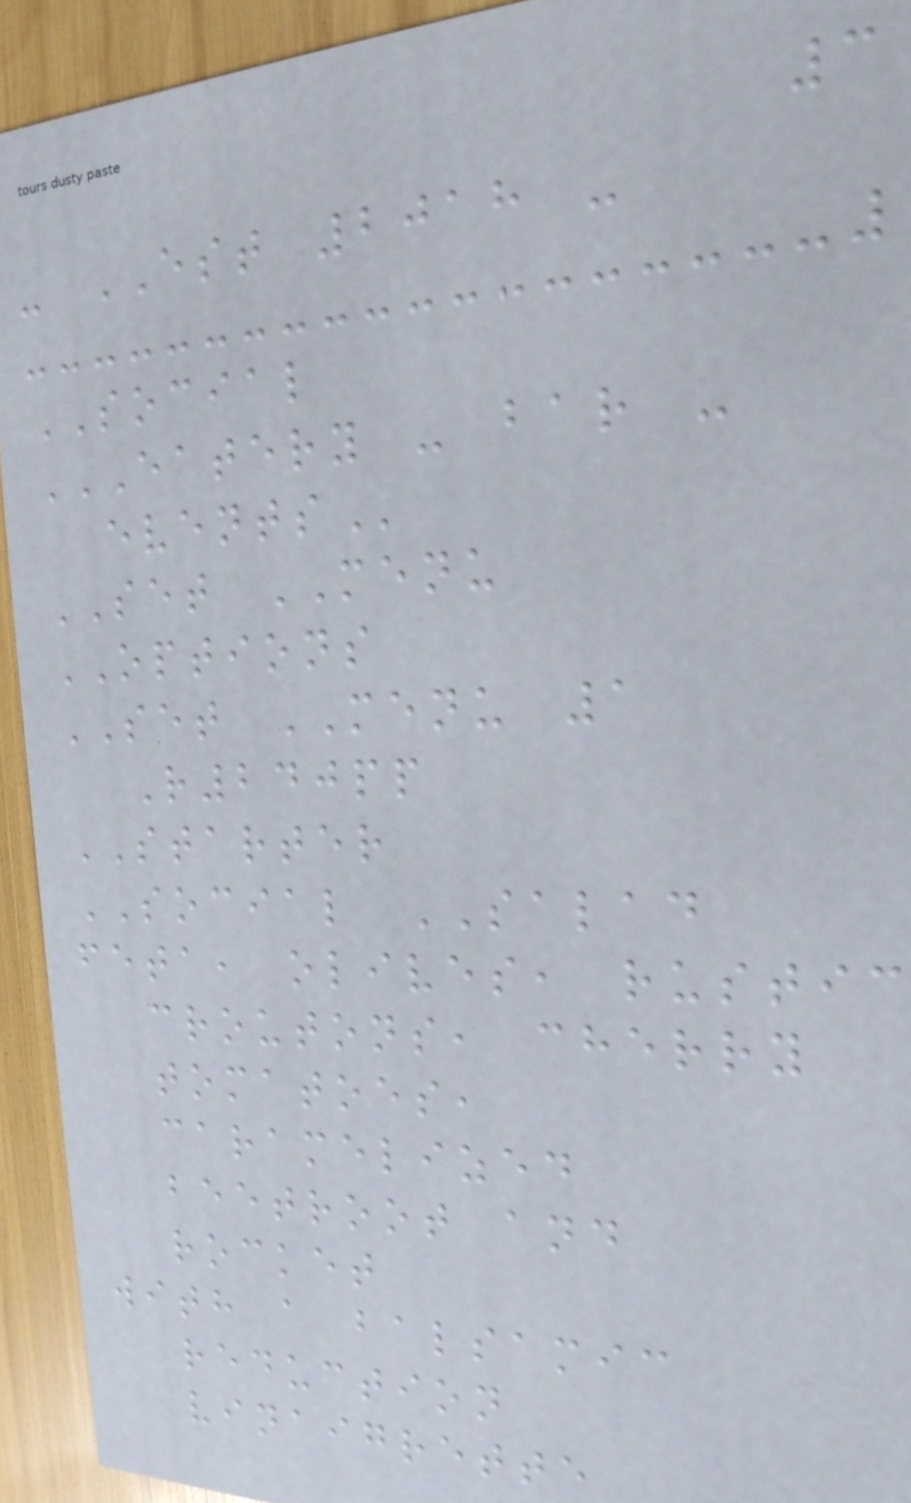3
- EST 2018 -
SOCIAL
EATERY - BAR -
EVENTS
SET MENU
OPTIONS
SET MENU 1
R240pp
STARTER
SOCIAL SALAD
feta, olives, rustic
croutons, cherry
tomatoes,
caramelized
beetroot and
rocket
with a balsamic
reduction
vinaigrette
